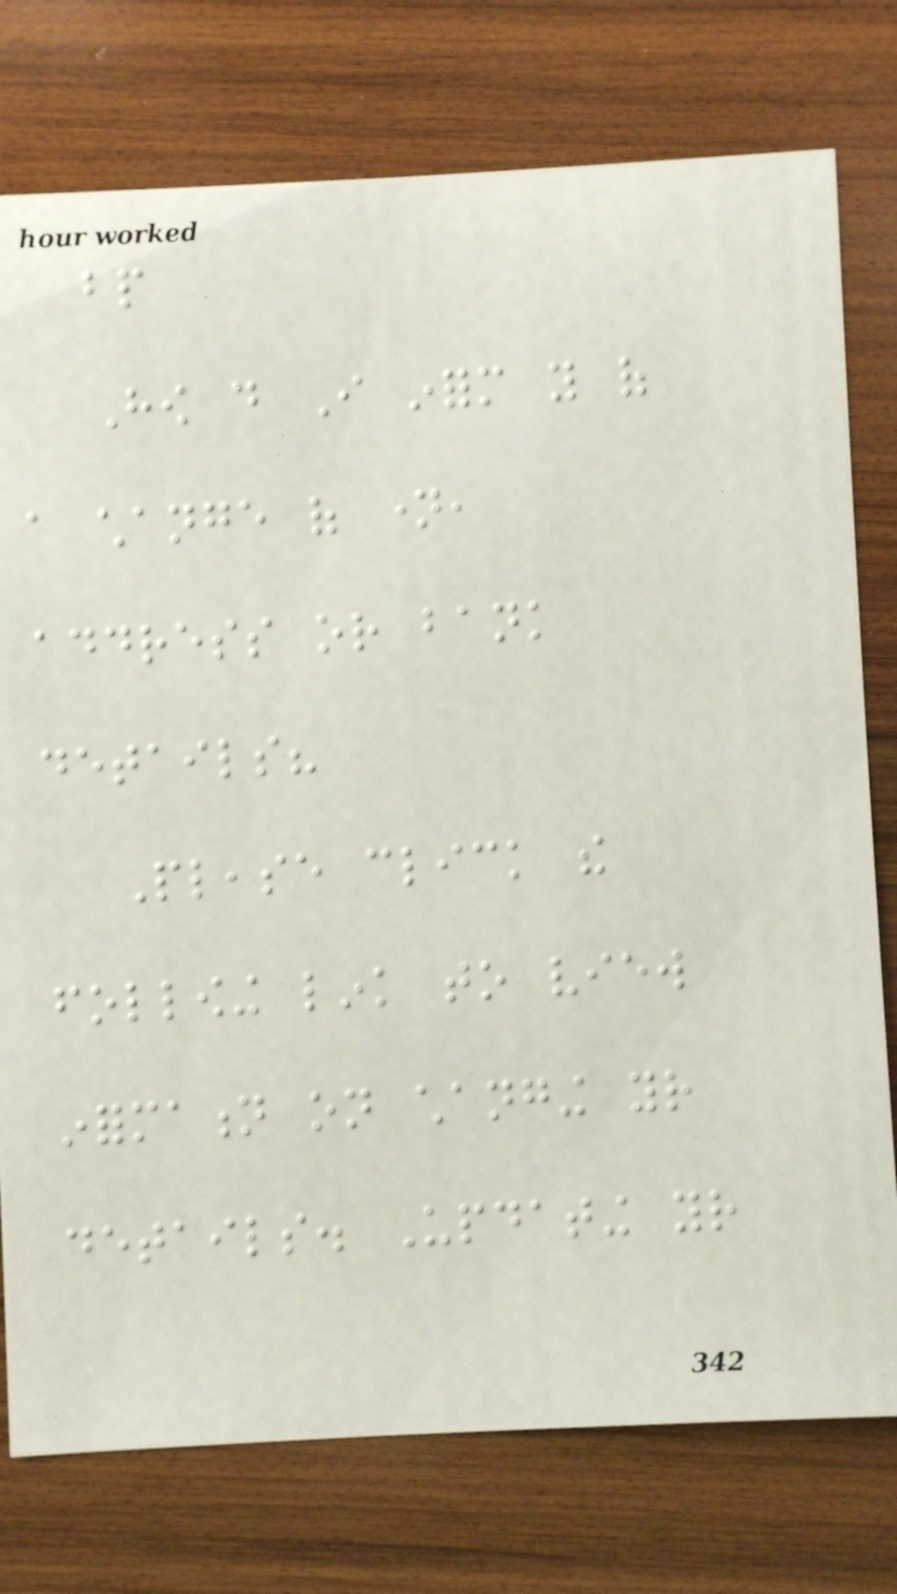bp
How do I inform you of
a change of name,
address or bank
details?
Please click the
following link to view
information on changing your
details. Updating your
